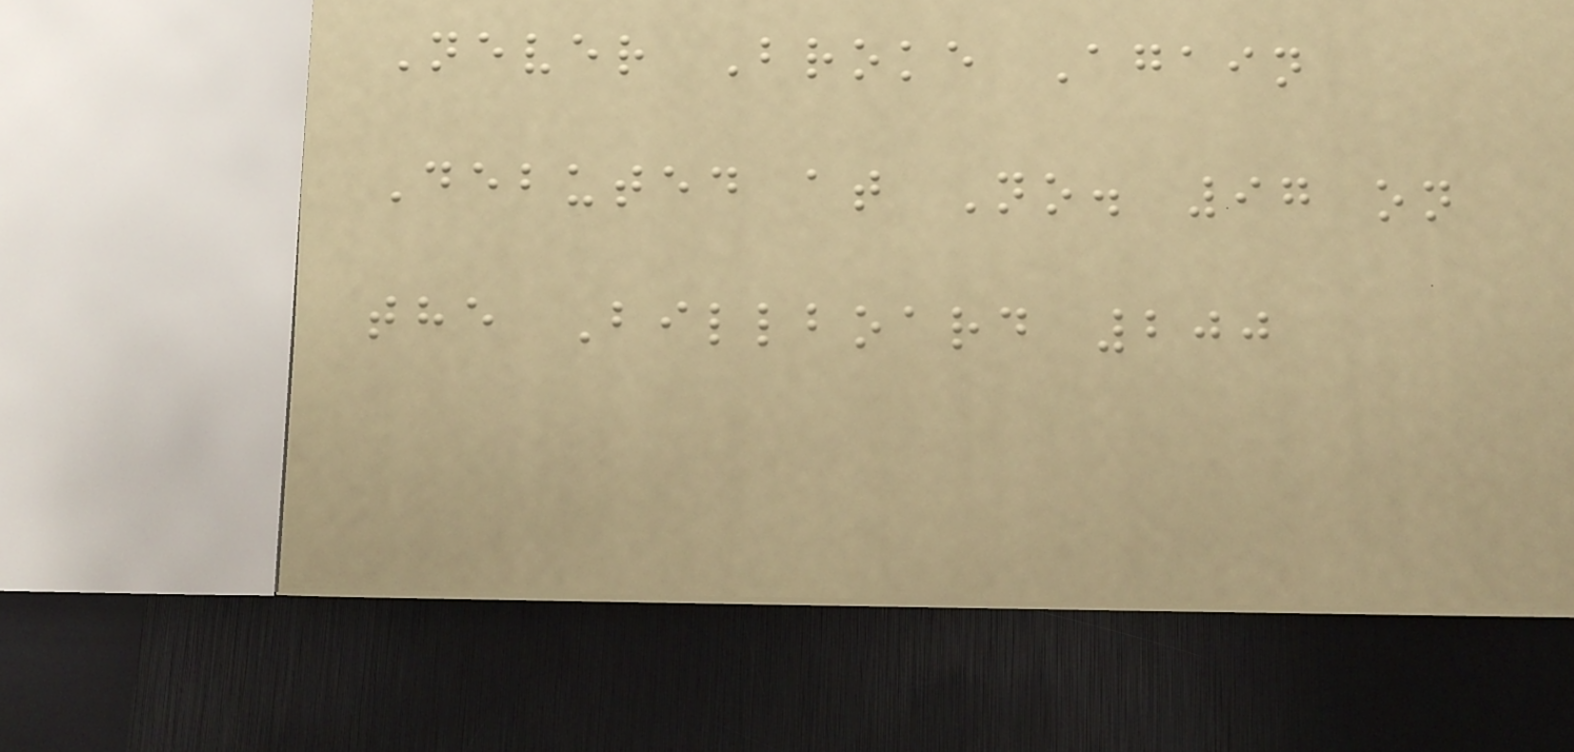Never Broke Again
Debuted at No. 97 on
the Billboard 200
